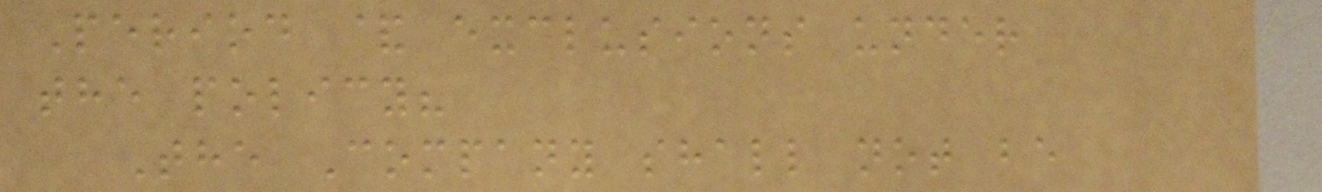Period & exclusions under
the policy?
The Company shall not be
